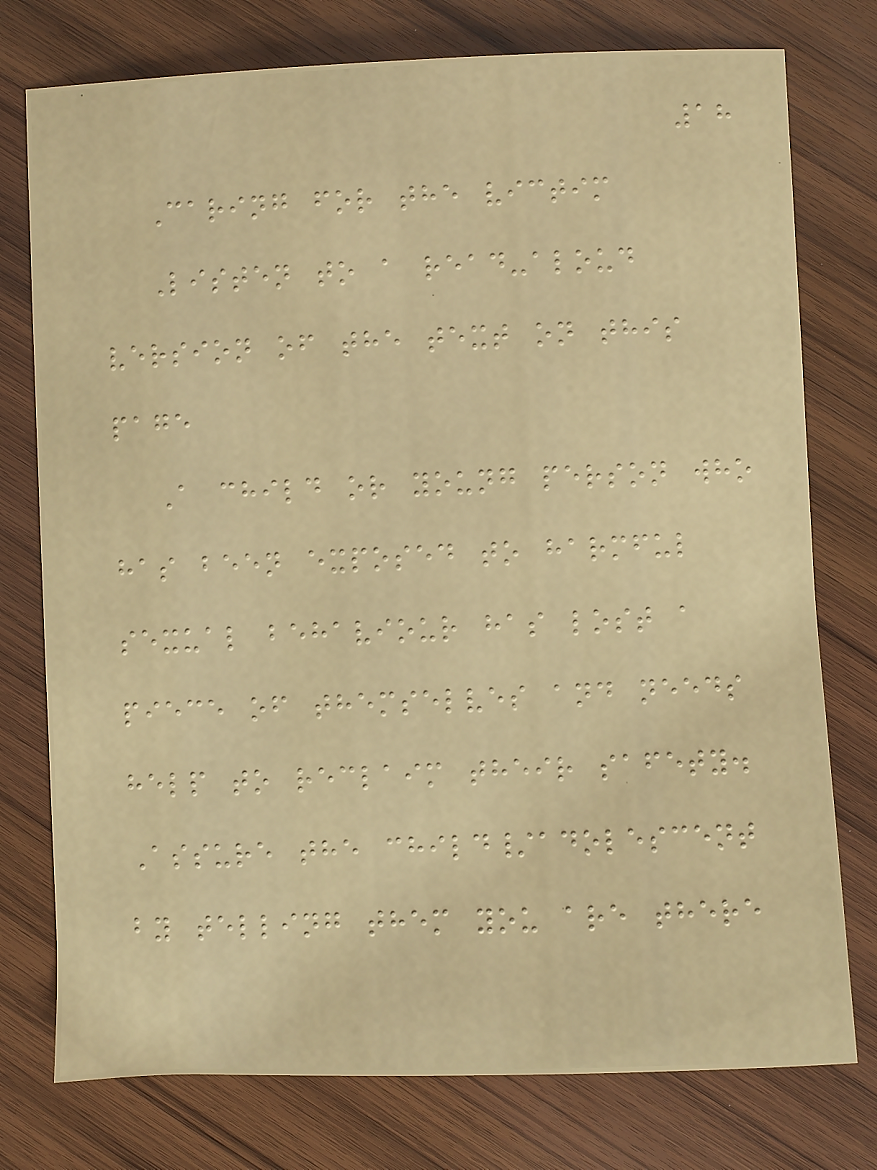18
Caring for the victim
Listen to a read-aloud
version of the text on this
page
A child or young person who
has been exposed to harmful
sexual behaviour has lost a
piece of themselves and needs
help to reclaim their safety.
Assure the child/adolescent
by telling them you are there
